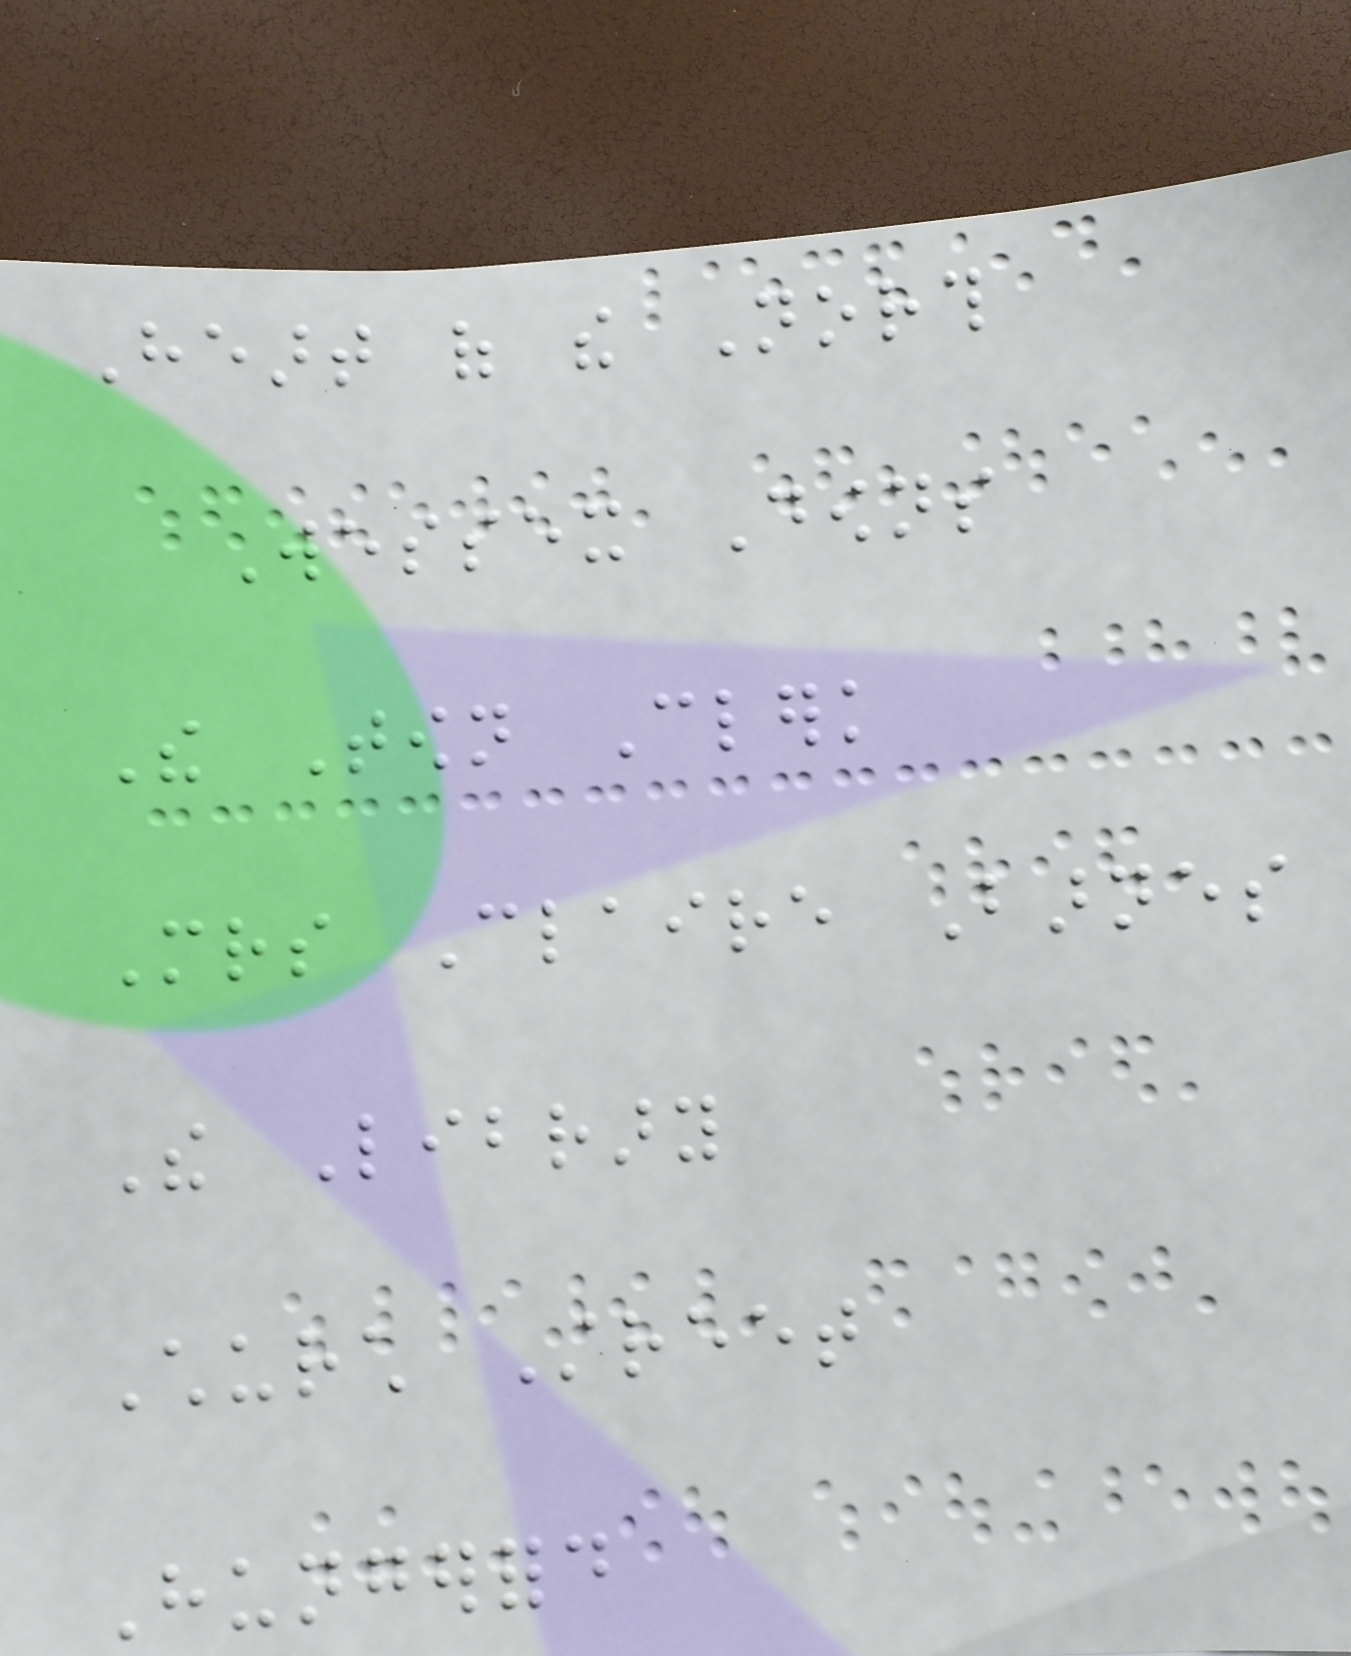Heart of the North
Wessex Downs
The Town Clerk
Mrs Claire Barnes
The Library
Church Street
Hungerford
